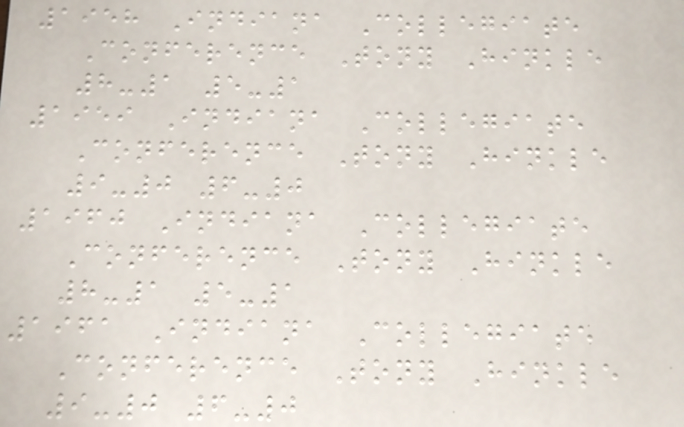1958 Indiana Collegiate
Conference Tony Hinkle
8-1 5-1
1959 Indiana Collegiate
Conference Tony Hinkle
9-0 6-0
1960 Indiana Collegiate
Conference Tony Hinkle
8-1 5-1
1961 Indiana Collegiate
Conference Tony Hinkle
9-0 6-0
